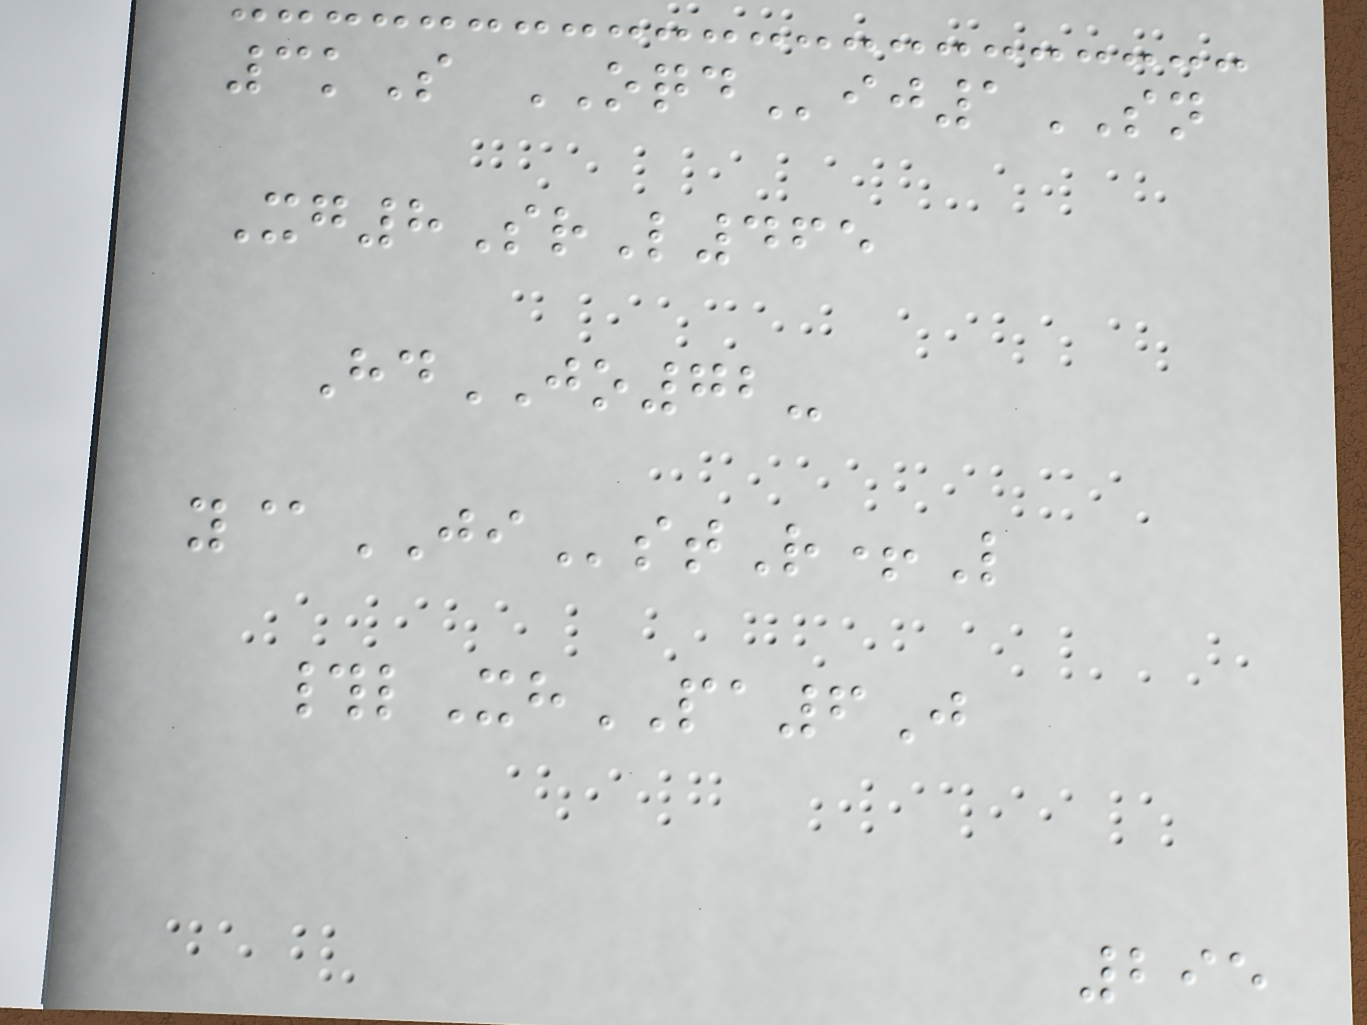3kS OQDij1SN
Xg8SrL465
HdJO72-
y@JIstR+L
#lXhPA6J
295
